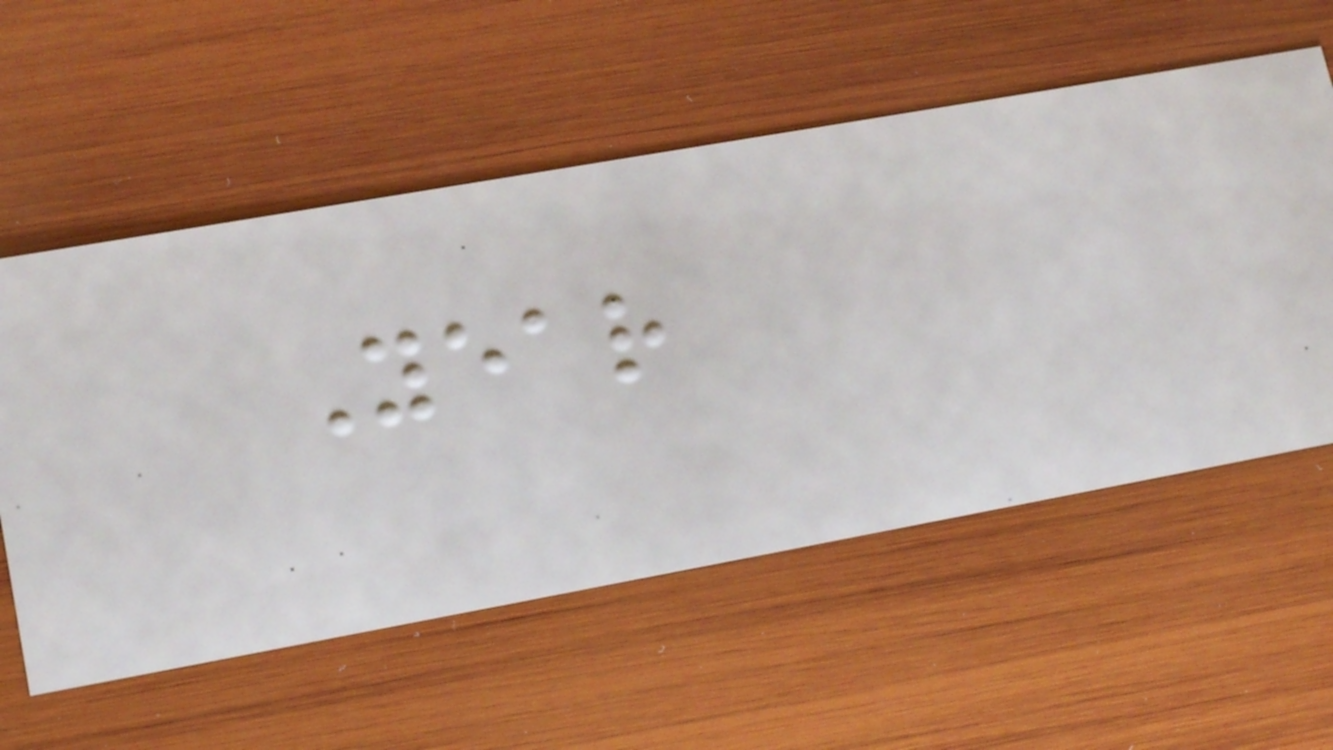Year
